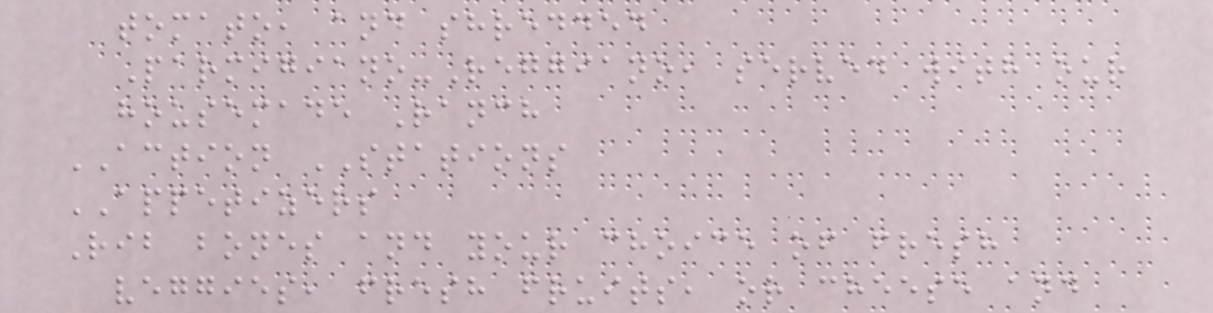tomato, and shredded
Parmigiano-Reggiano, served with our
housemade Ranch
ACTION STATIONS
APPETIZERS
Rib bones and your choice of fresh
veggies, fresh fruits, or cheese and
